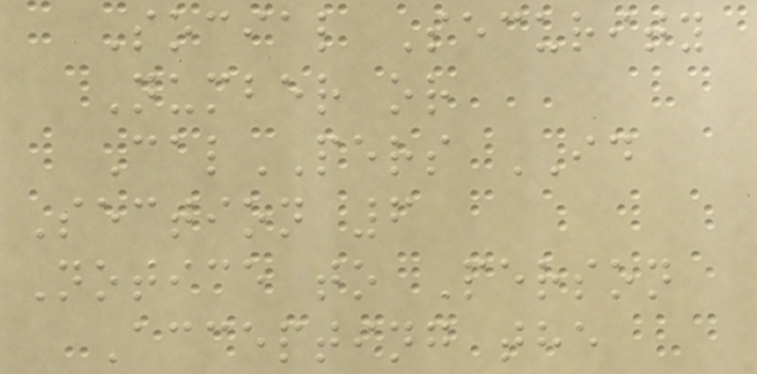Social Security
Number or
CalPERS ID
Section 6
Notice to Person
Accepting the
